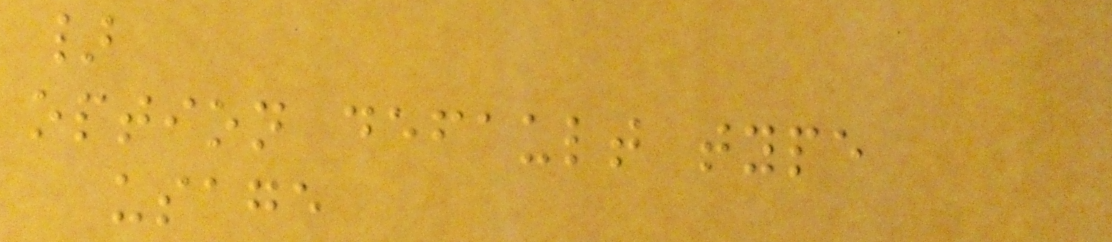}
option default type
usage
